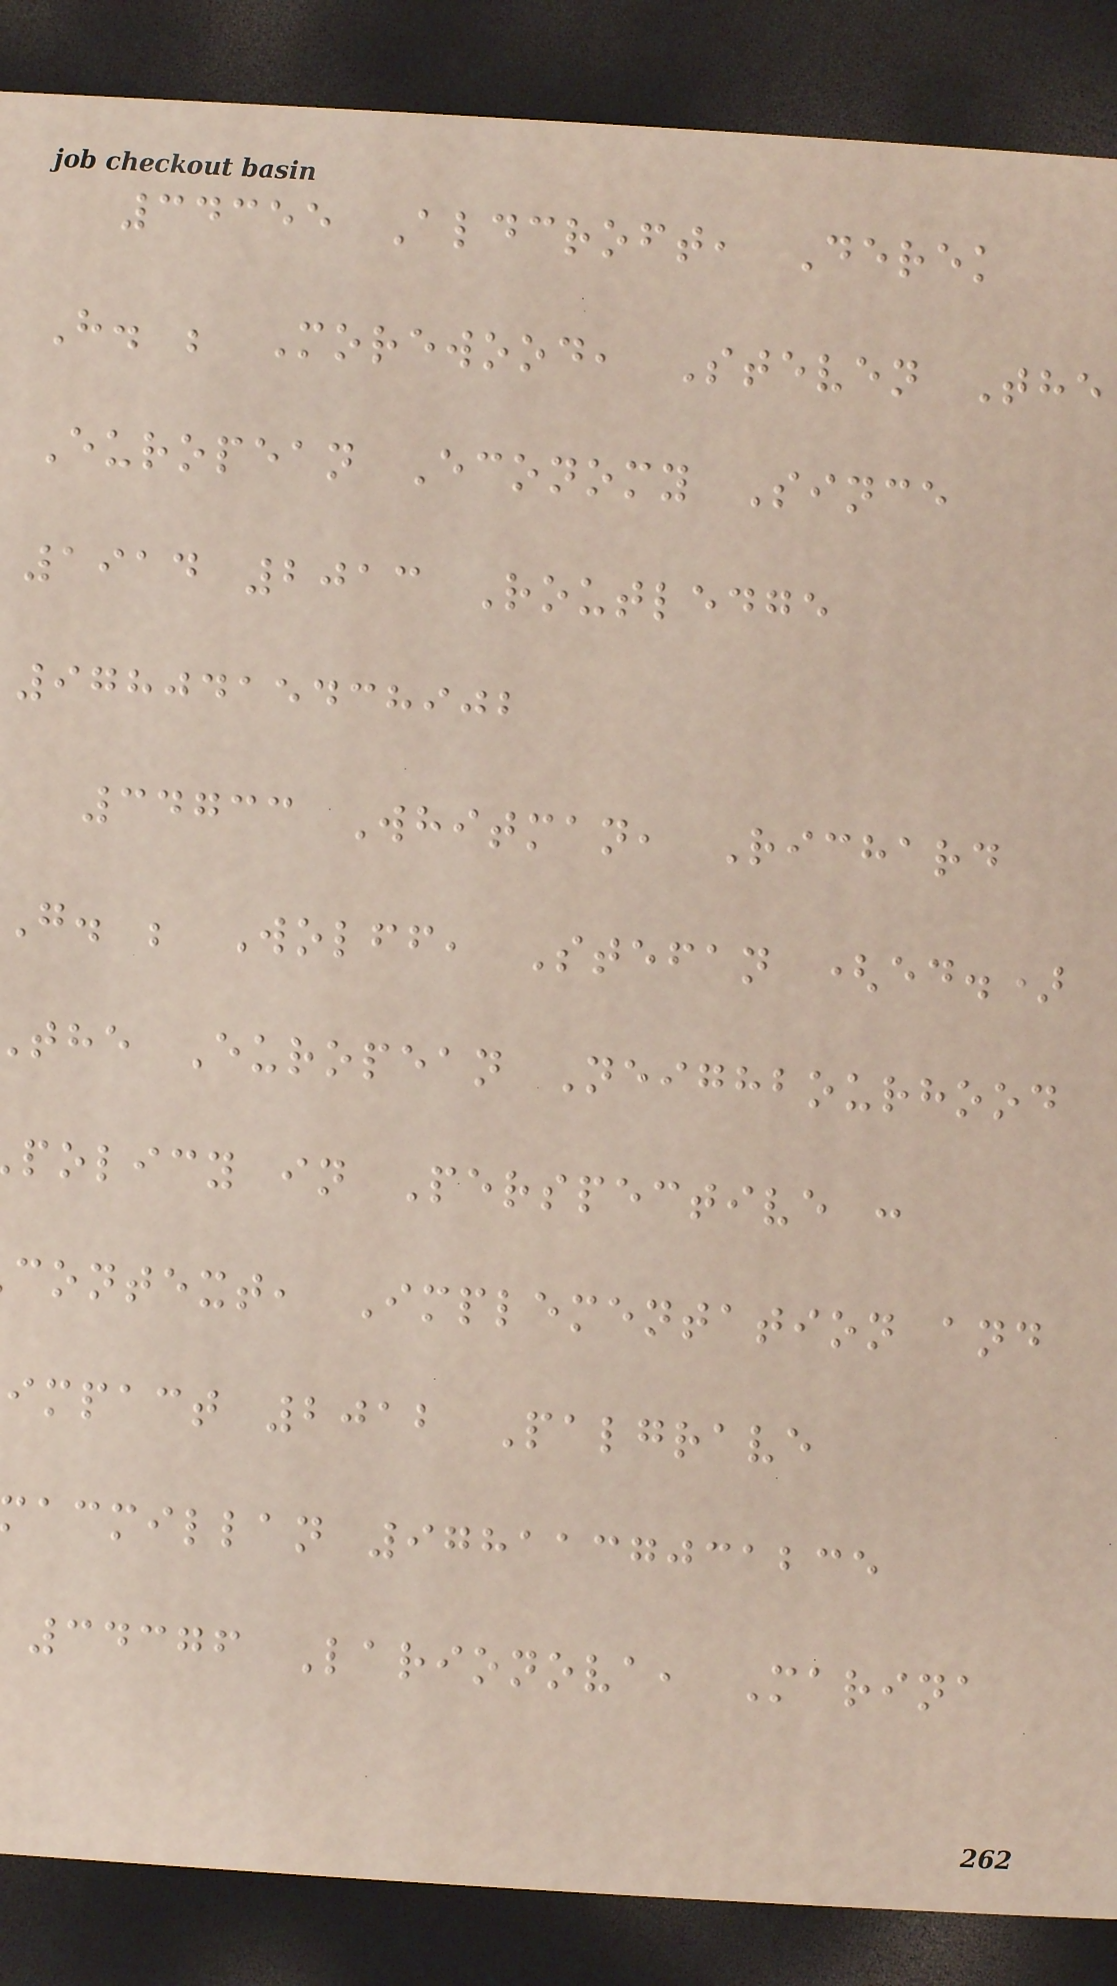34355 Aldcroft, Derek
H. ; Morewood, Steven The
European Economy Since
1914 2013 Routledge
9780415438902
34733 Whitman, Richard
G. ; Wolff, Stefan (ed.)
the European Neighbourhood
policy in Perspective :
context, Implementation and
impact 2012 Palgrave
acmillan 9781137031235
34376 Larionova, Marina
